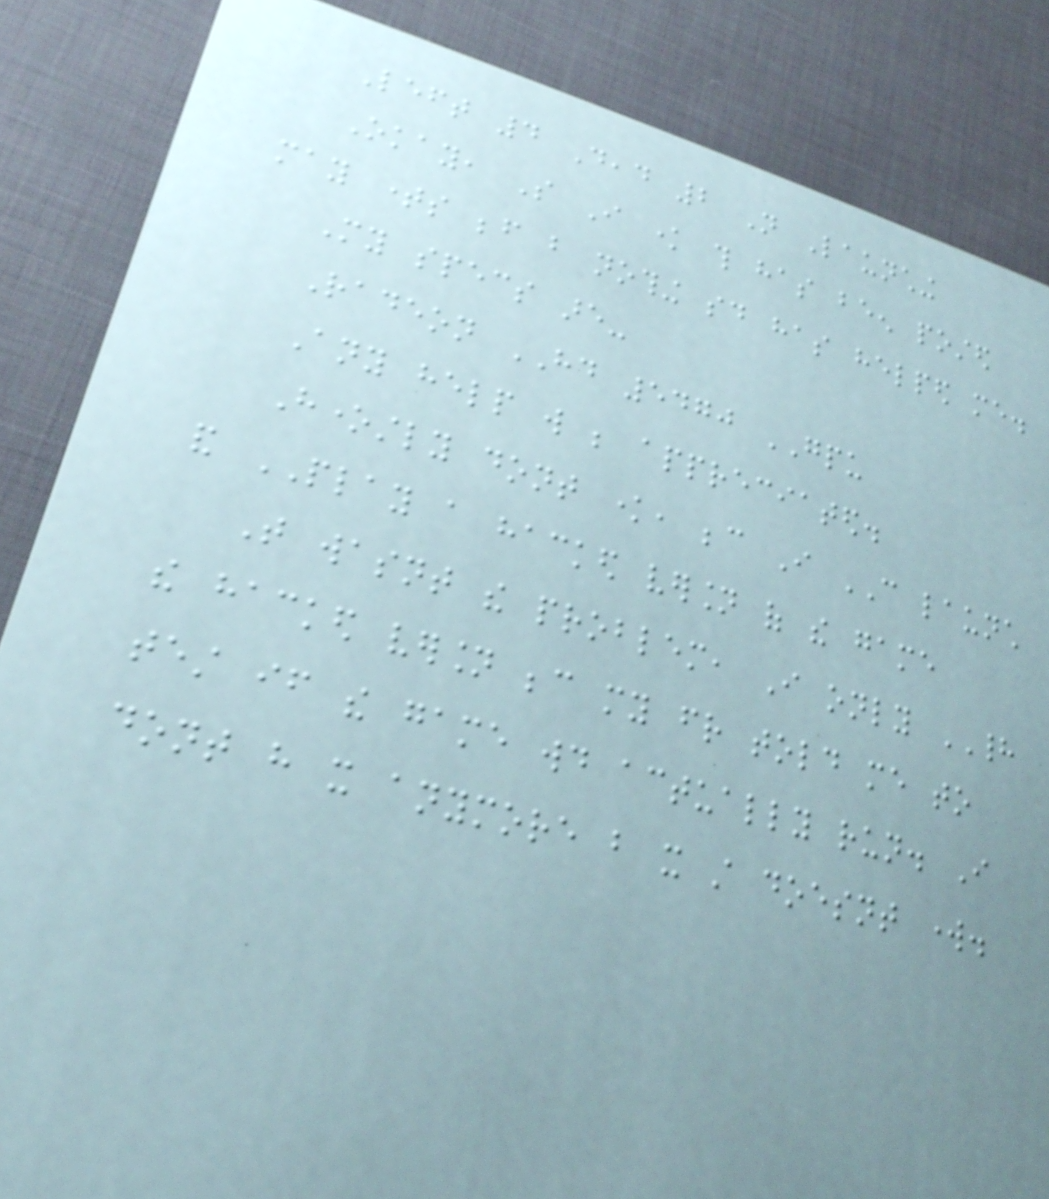Left 4 Dead 2 Not Launching
Okay, So I know this has been posted
may times before but nothing said has helped me.
My specs are-
Radeon HD 5470 GPU
Any help will be appreciated.
Honestly dont know, because I CAN launch
and PLAY a hacked version of the game
That wasnt the problem, I only HAD
the hacked version because my friend told me to
test if the game would actually run. I
dont have it anymore but it still doesnt work.
